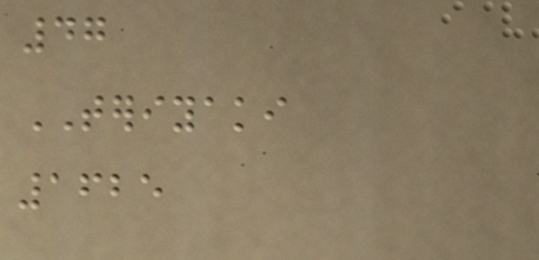47
TERIYAKI
1625
